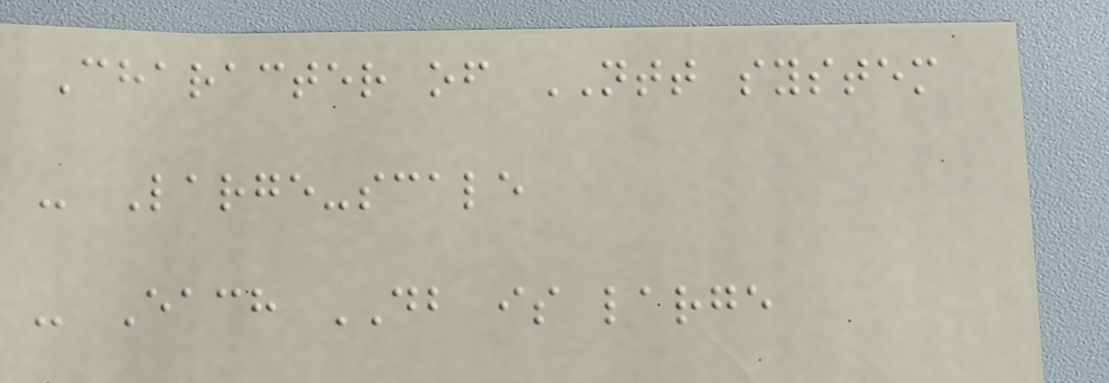Character of NTT system
- Large-scale
- Each DB is large
